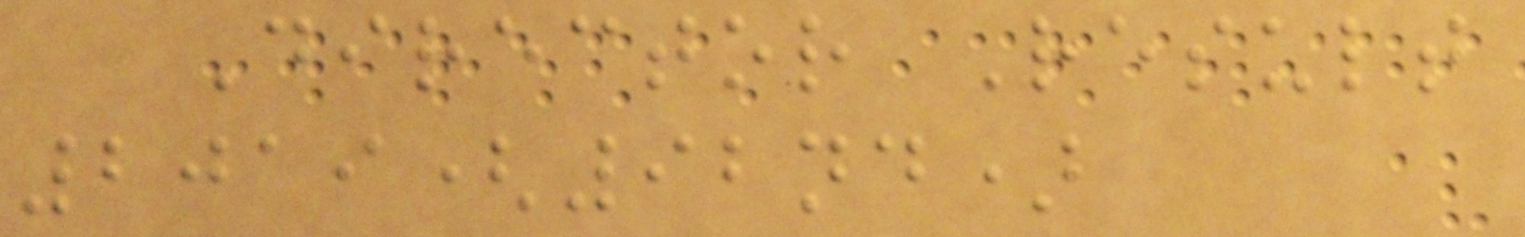Director Result
2019(92nd)
